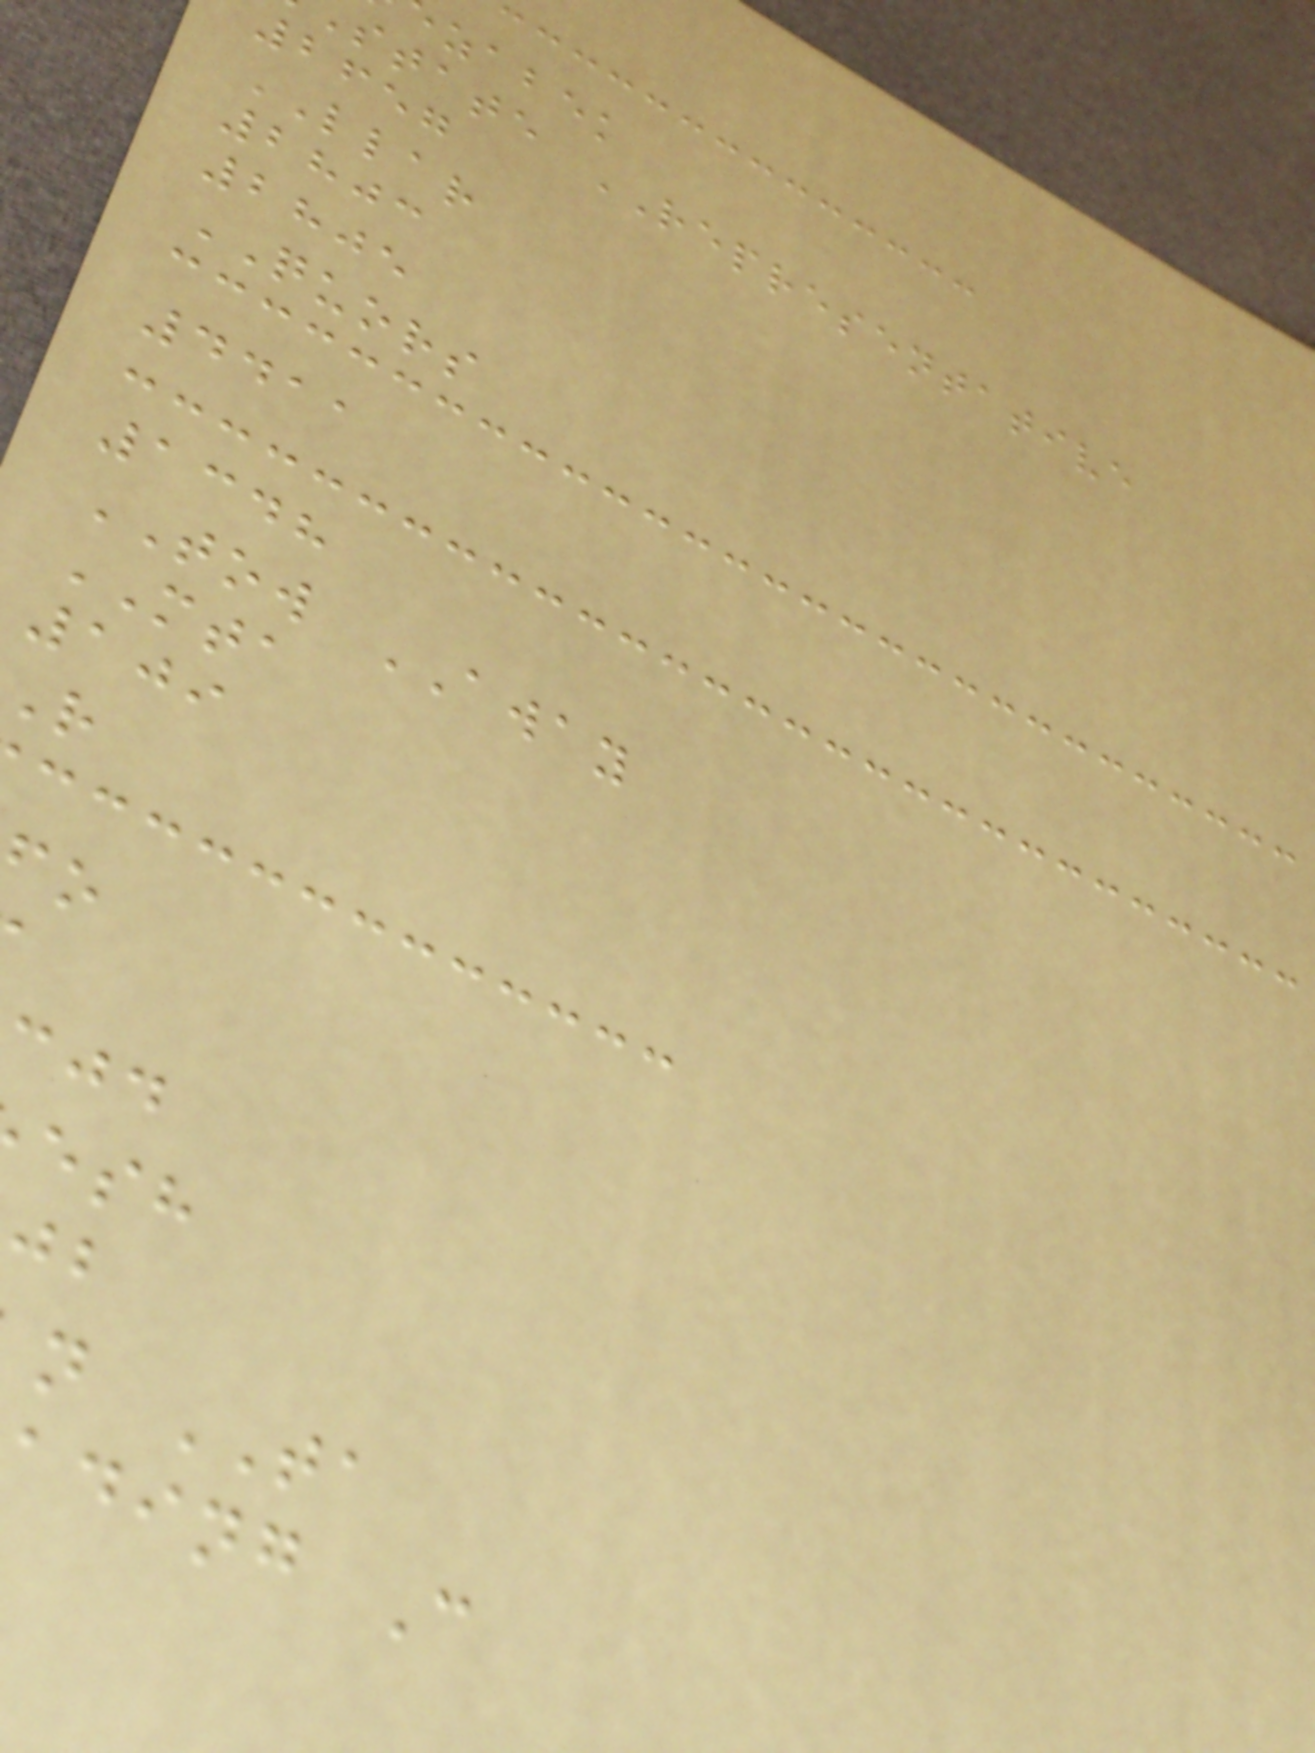zabek
state REPRESENTATIVE
2657
LLAR
2803
2805
QUORS
4411
1348
TOW AWAY
MTA
109
n TA
ading C
